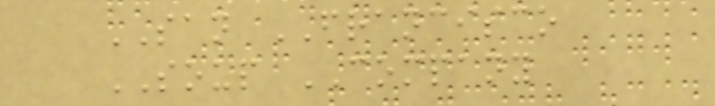SAN FRANCISCO
SOUP COMPANY
